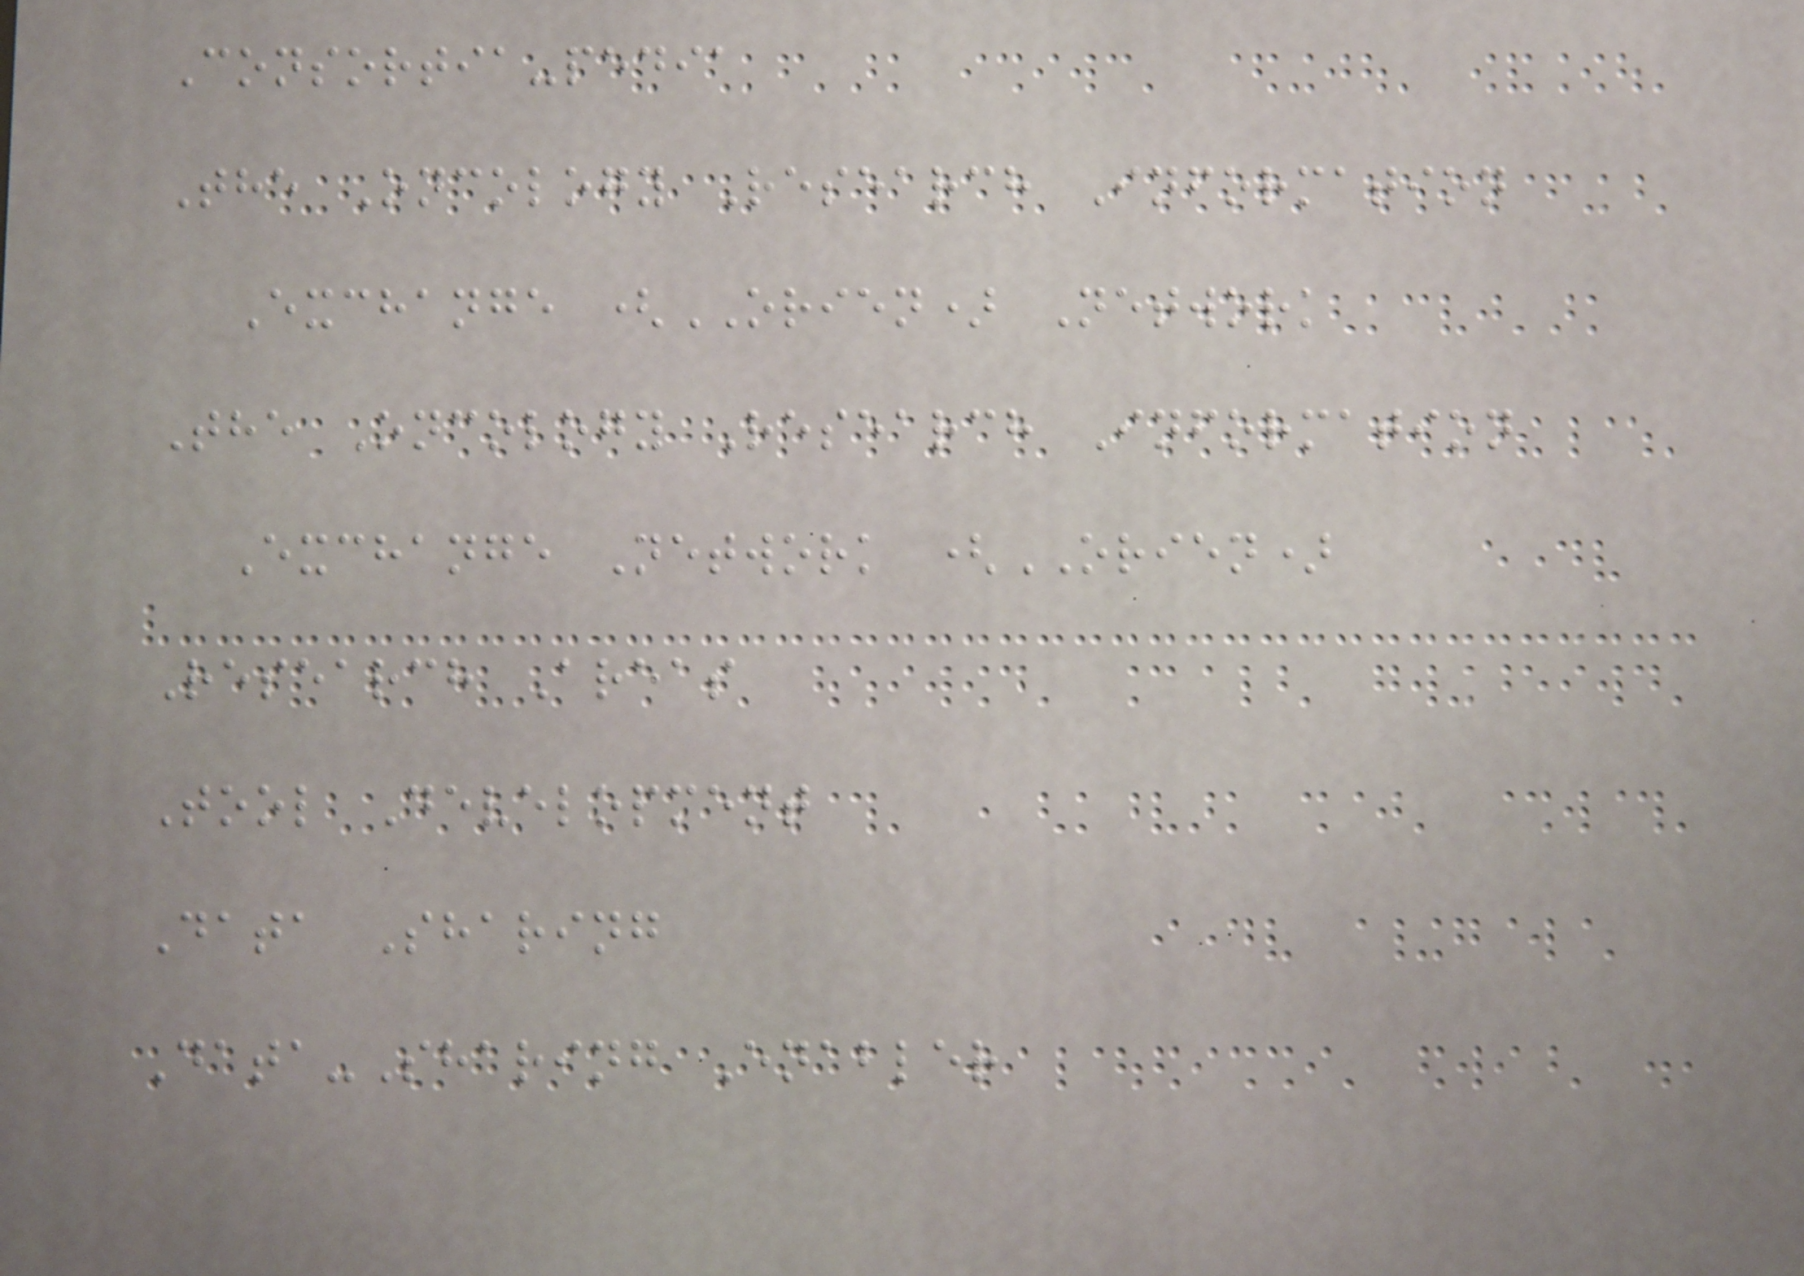Consortia-pedia
The Oncology Research Information
Exchange (ORIEN) Network
The Oncology Research Information
Exchange Network (ORIEN)
Research Areas
Tool Development
Data Sharing
Data-Sharing Enabler
